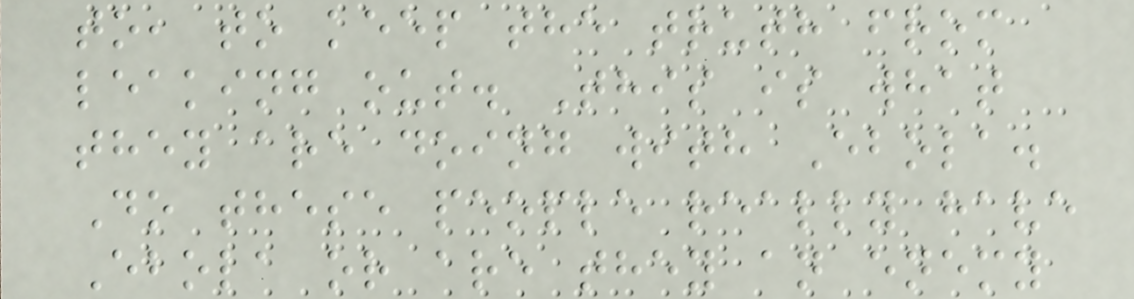to, to keep the truth from
leaking out. This is what
they are doing with Ebola.
Do these people really have
Ebola or are they an enemy
